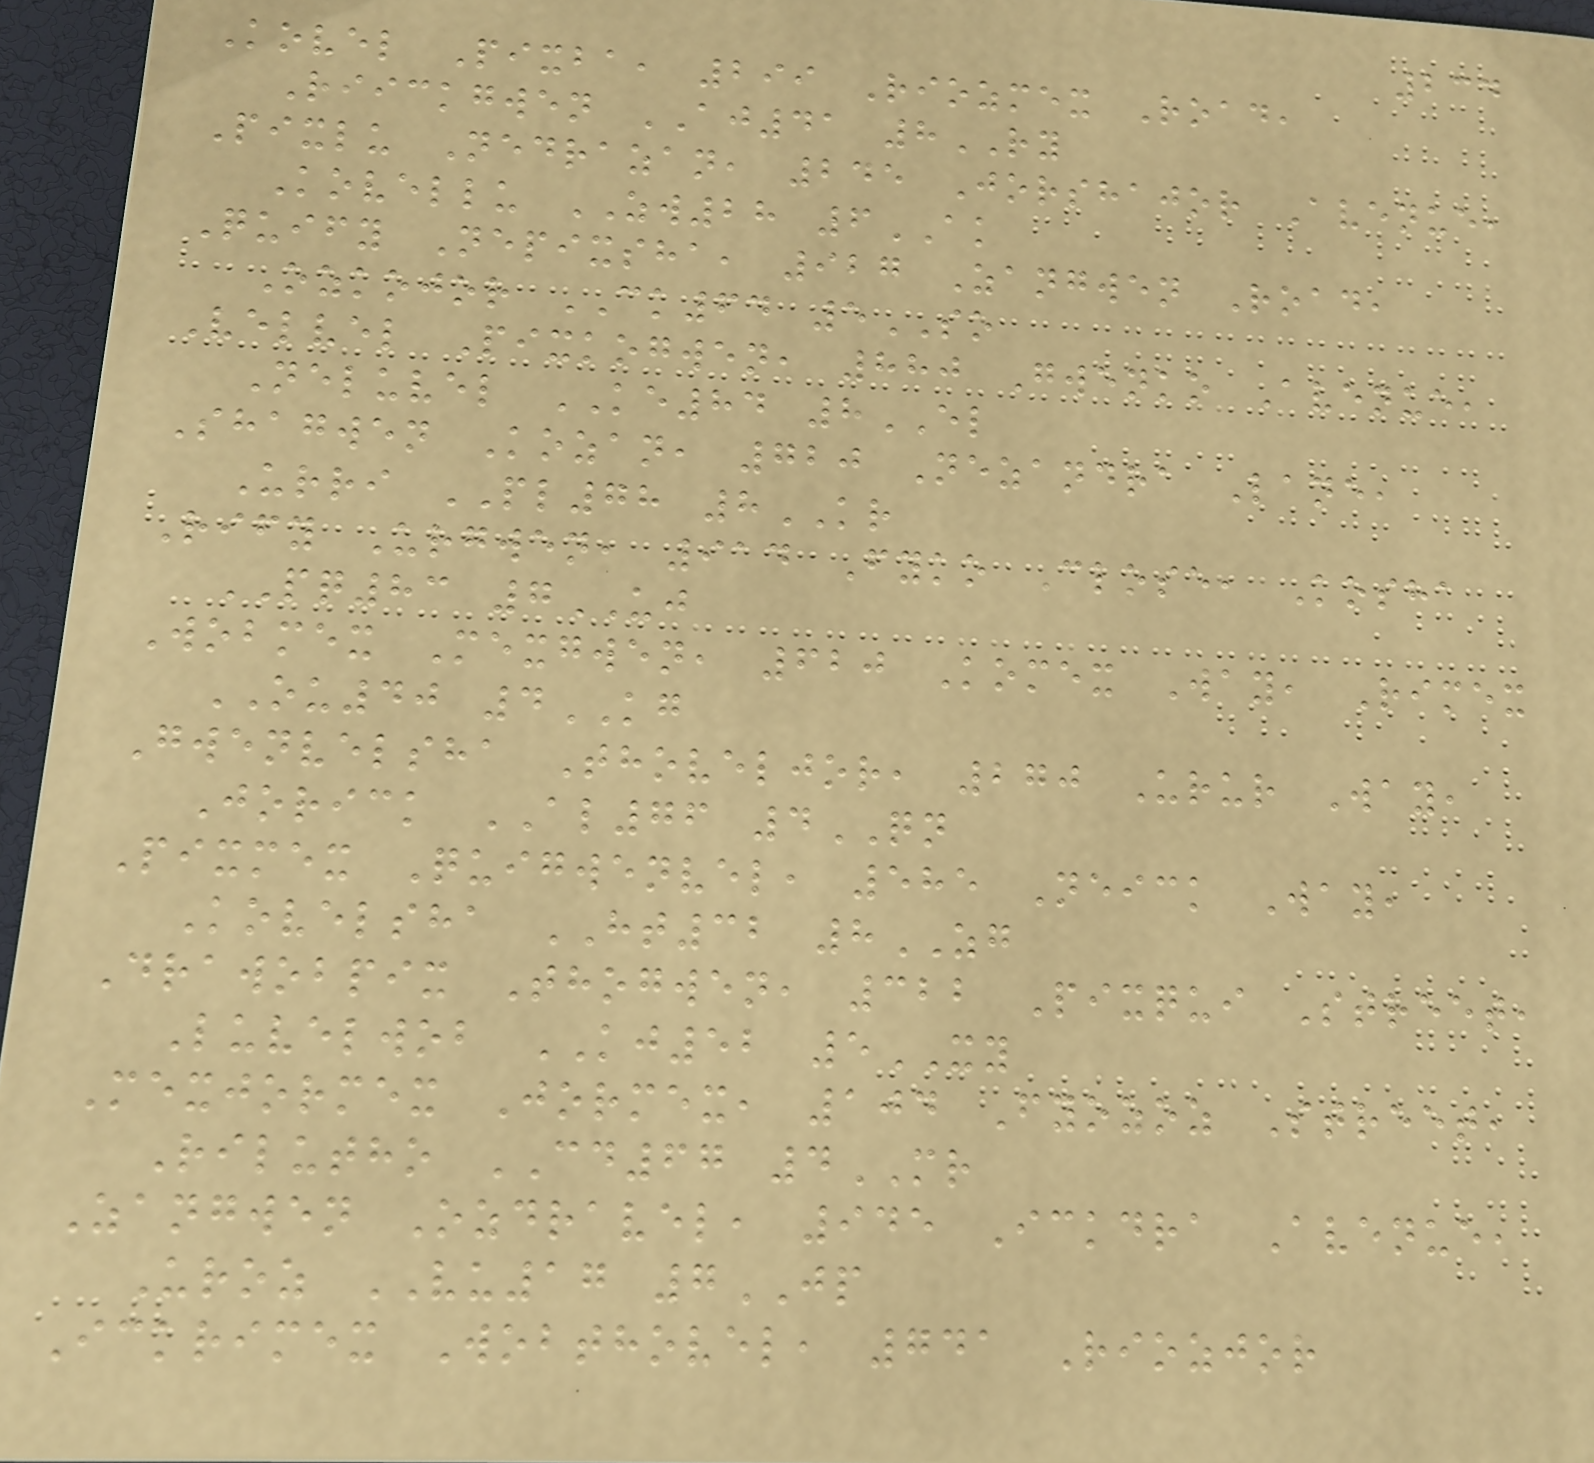234
Kovel Pixba, 299 Riozmex Road,
Riickgwen AJ41 8RY
Pixlu Nedrazan, 245 Jorshajor Avenue,
Kovellu ZW28 6AK
Quify Nepixsha, 927 Zangwen Road,
Ozkojor CK64 5SO
Velvel Pixkogwen, 880 Gwenko Avenue,
Neluvel KE84 8EL
Shagwen Kozan, 720 Nezandra Lane,
Urri PL78 8KR
Rify Urgwen, 914 Fyko Close, Kosha
PQ83 7UJ
Wobmex Mexgwen, 620 Komex Way, Rimex
OU40 4KG
Gwenvelsha Thoveljor, 270 Urur Way,
Jorick AL76 4QN
Pixmex Quigwenvel, 585 Neick Way,
Kovelsha HT32 8ZG
Drawobpix Thogwen, 322 Pixqui Street,
Luvelwob KJ52 5XY
Mexjormex Jormex, 104 Fyozoz Street,
Rilutho CD67 4MR
Zangwen Ozdravel, 945 Ickdra Avenue,
Uroz VU17 7JP
Ickrimex Wobthovel, 741 Riozjor
